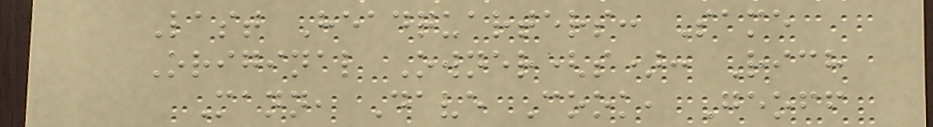Last Headquarters: Same
Original Owner(s): Rich
Mann, Dave Cook, Geoff
